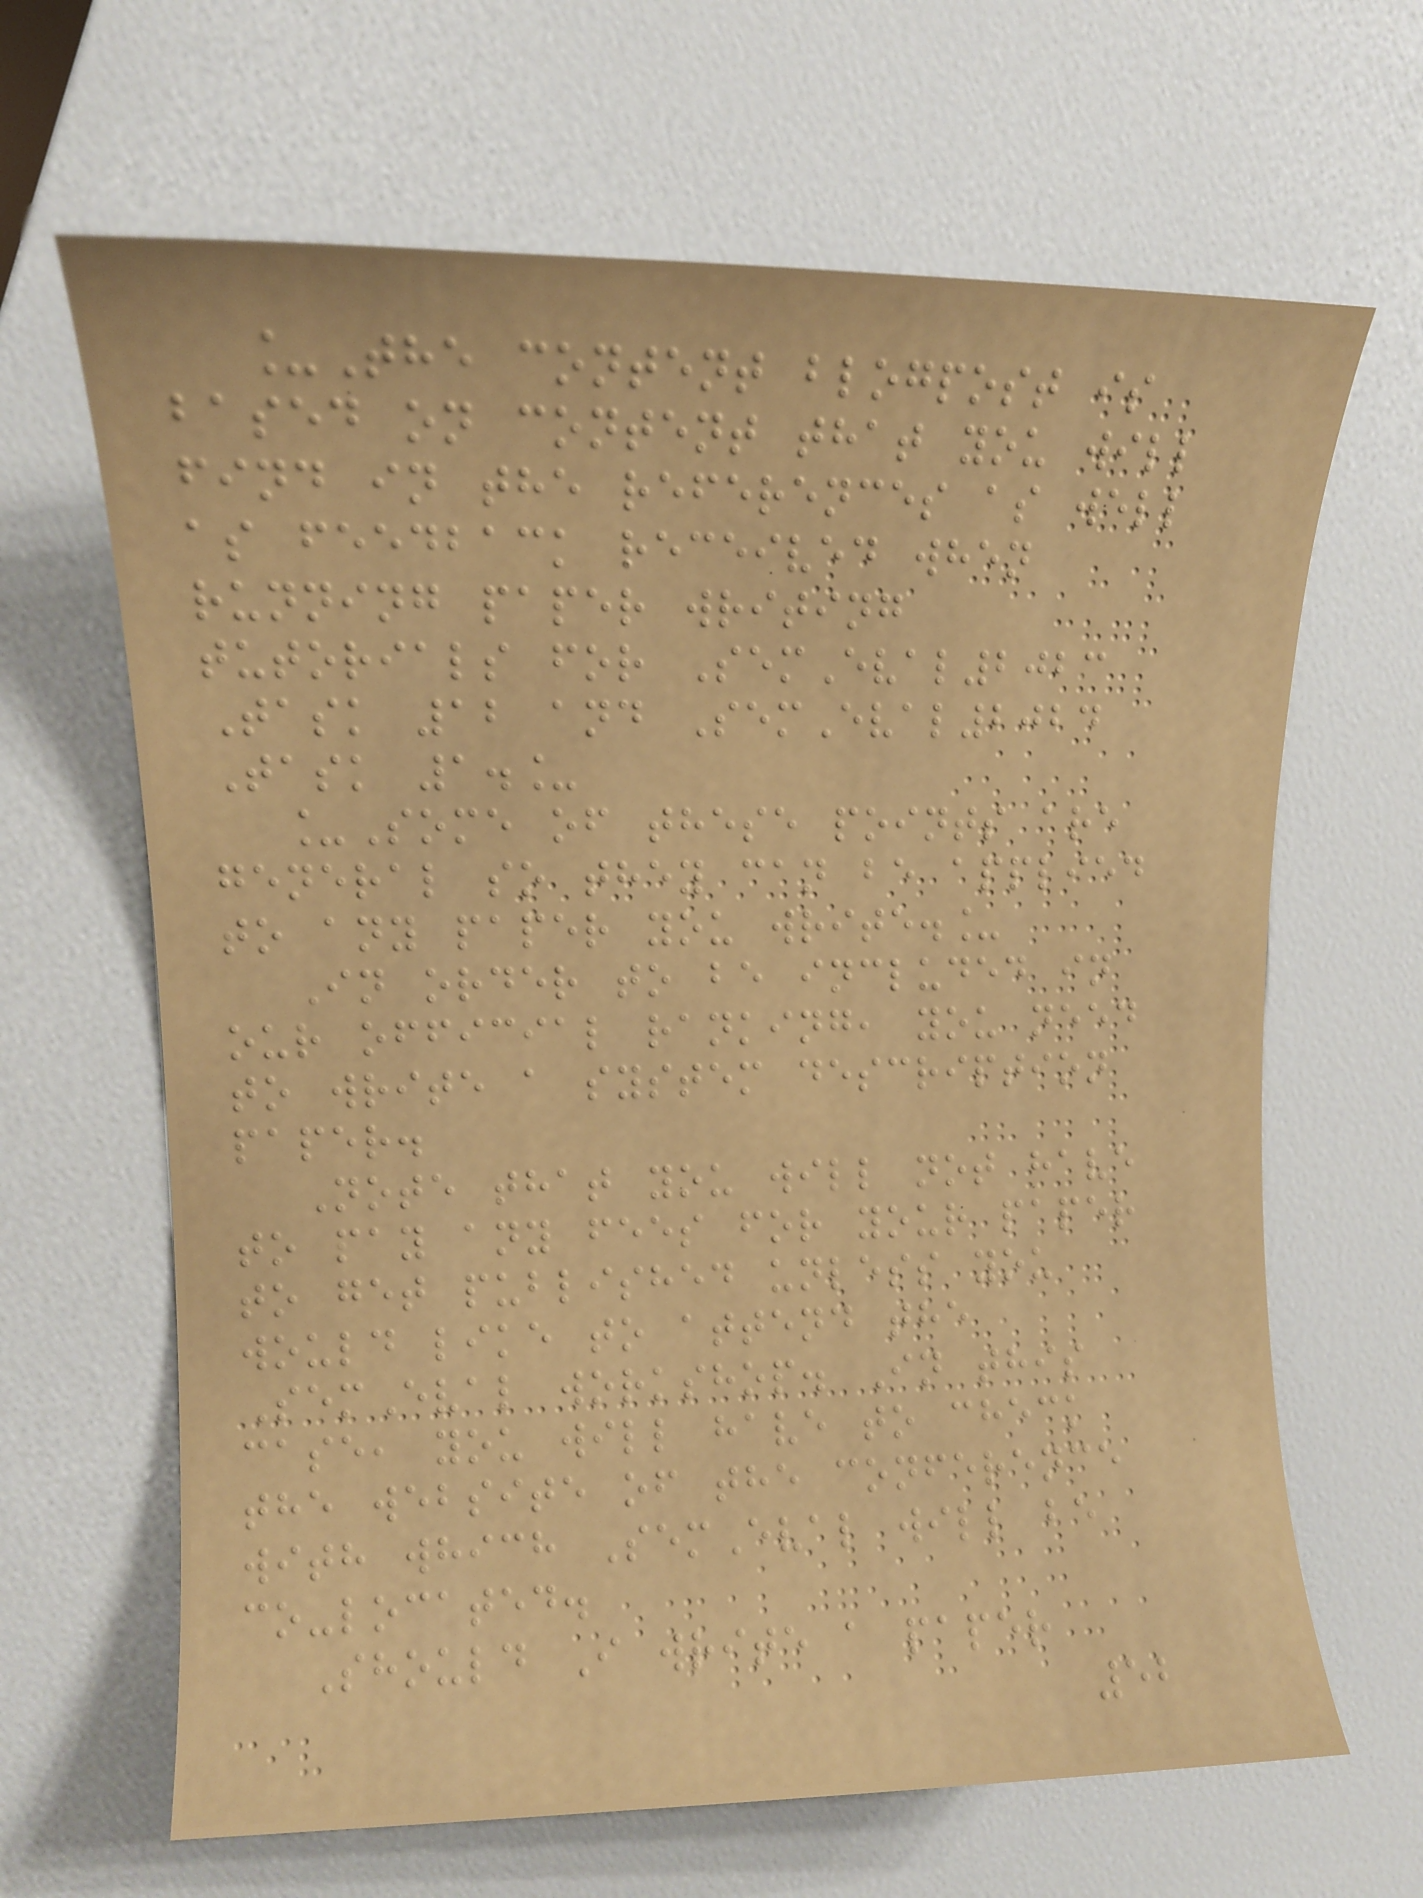_The content blogpost is
based on content that you will
find in the references as well
as feedback received when
running paper writing
tutorials for SemEval2023
Task 12 and SemEval2024
Task 1._
_Some of these points are
general so they can be applied
to any paper you write._
In order to be included in
our official ranking, you need
to write a system description
paper.
Note that you will not have
to pay any fees for your paper
to get published unless you
would like to attend the
SemEval workshop. In this
case, you will have to check
the website of the conference
with which SemEval will be
co-located.
Should I write a paper
52
